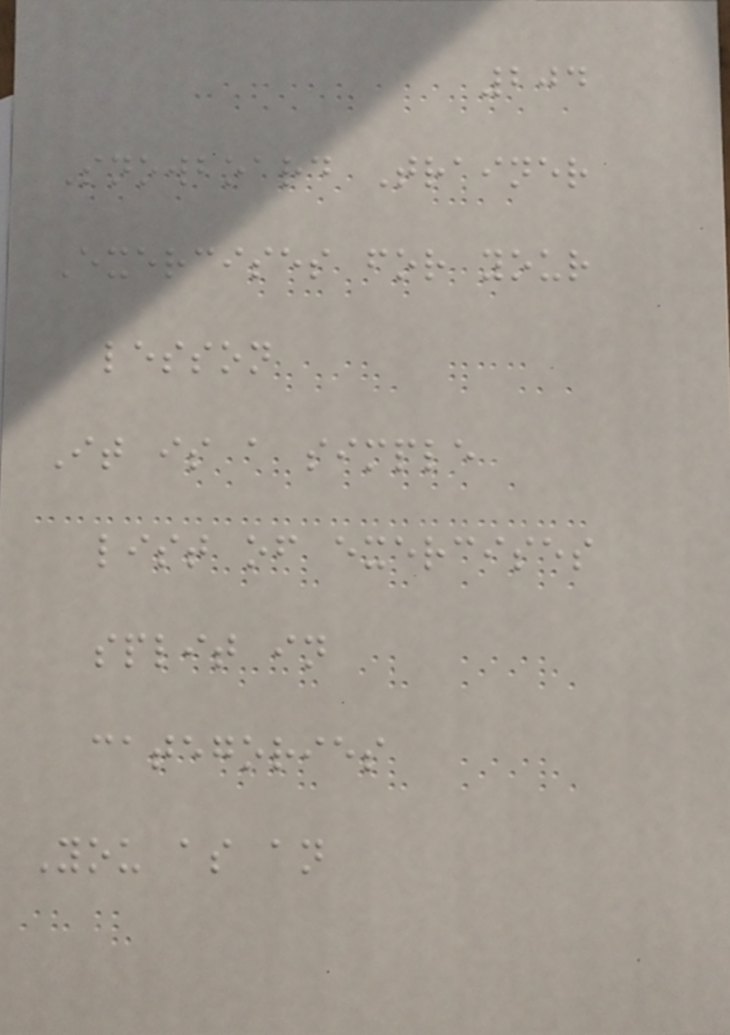204
Snowboard Trainer
Exercises for your
lesson
It is a simple
list of exercises
split in
categories
You as an
